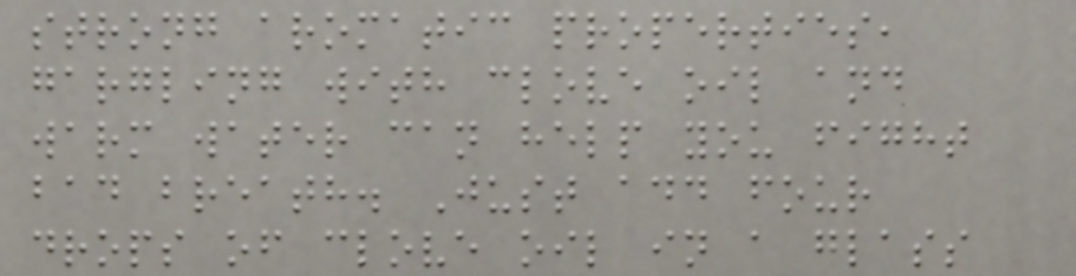strong aromatic properties,
gargling with clove oil and
warm water can help you fight
bad breath. Just add four
drops of clove oil in a glass
